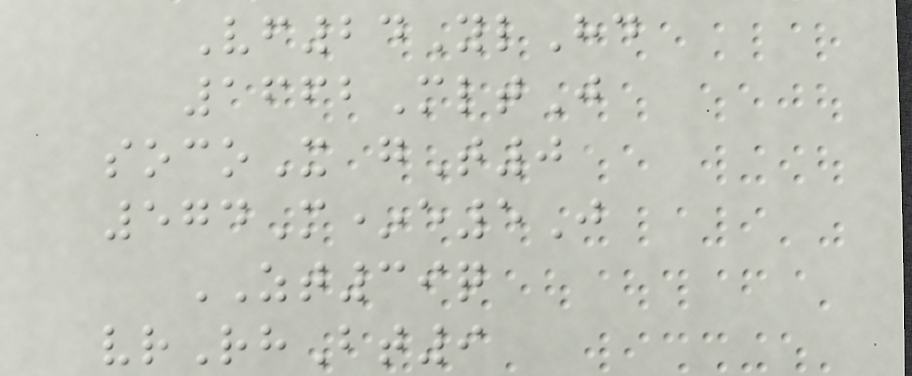Vf24YlHd
1662MltJ
socoX gT0
574M*e5J
ZT39q
vrRhBt9
